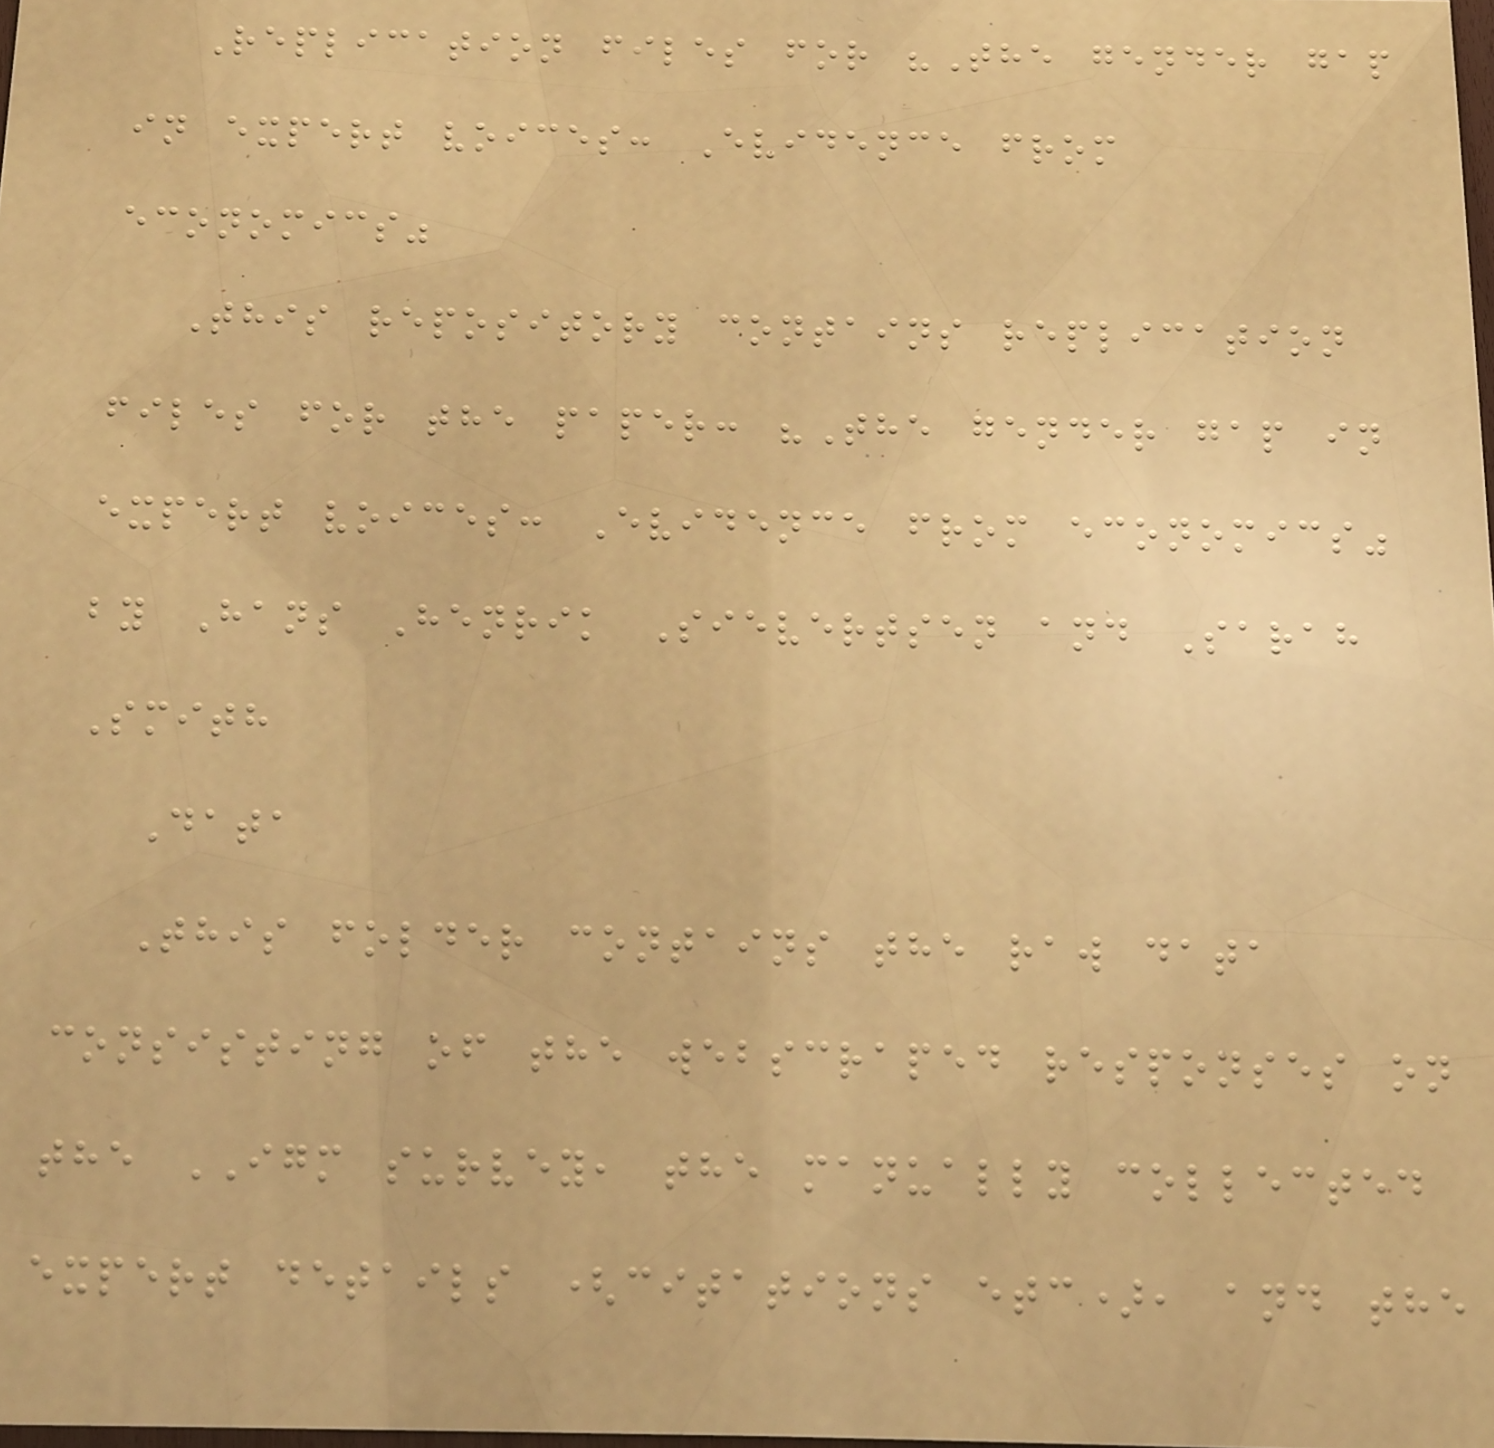Replication files for "The gender gap
in expert voices: Evidence from
economics"
This repository contains replication
files for the paper: "The gender gap in
expert voices: Evidence from economics"
by Hans Henrik Sievertsen and Sarah
Smith
Data
This folder contains the raw data
consisting of the webscraped responses on
the IGM survey, the manually collected
expert details (citations etc), and the
